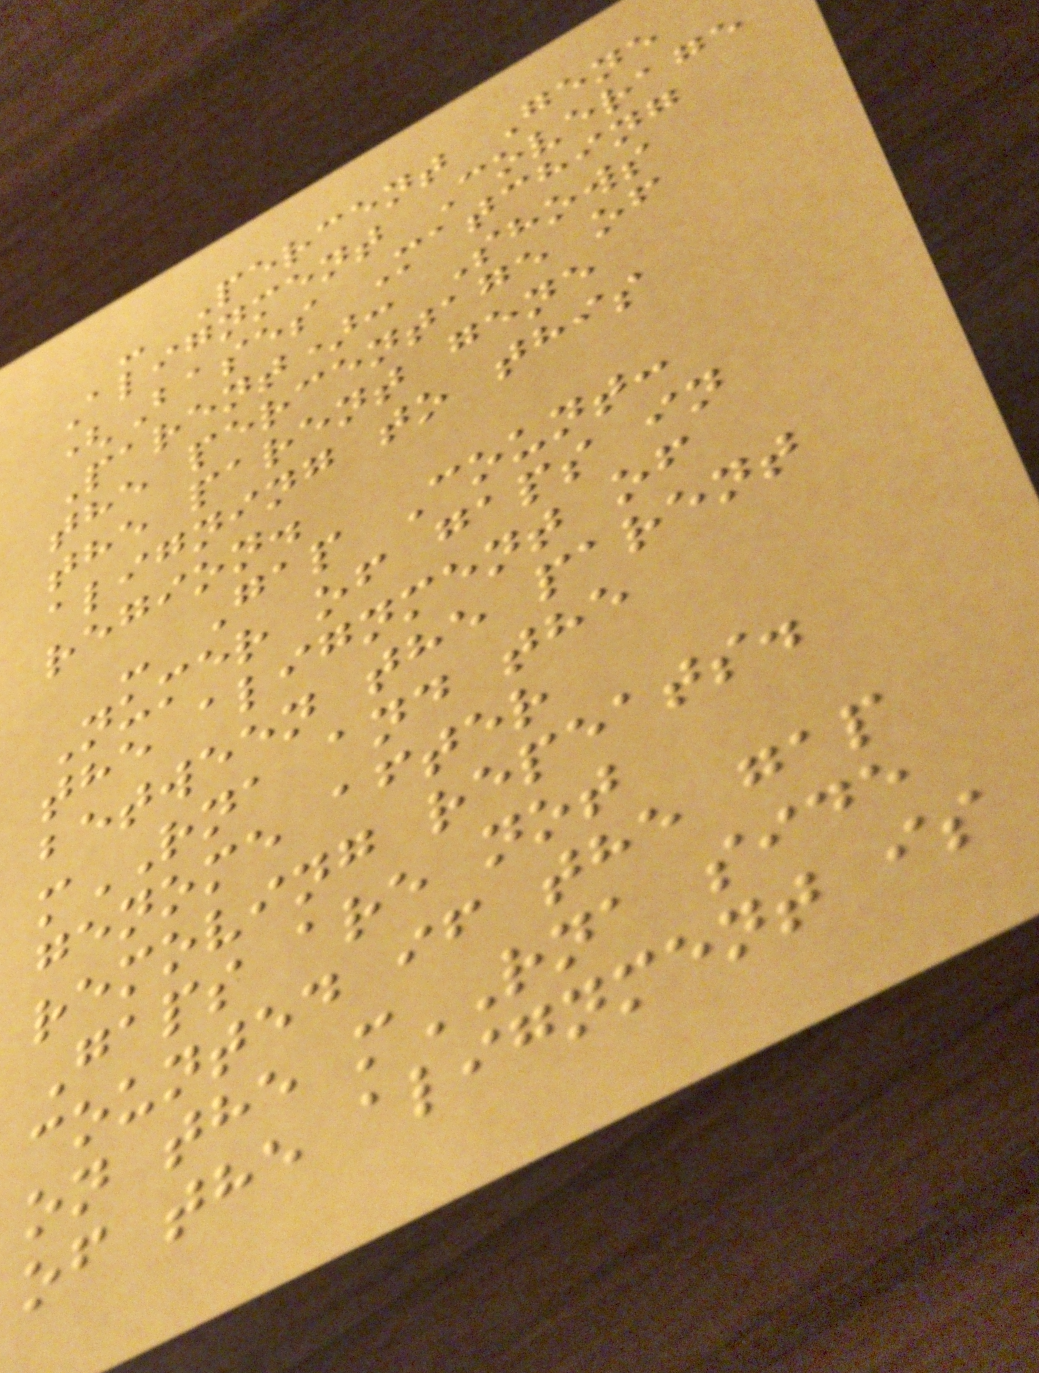- Percent Gene
Alignment Coverage
(Bases Matching
Parent): Shows
the percentage of
the parent gene
aligning to this
region.
- Gap Count:
Numer of gaps in
the alignment of
between the parent
mRNA and the
genome after
removing repeats.
Gaps are not
counted if the gap
on the mRNA side
of the alignment is
